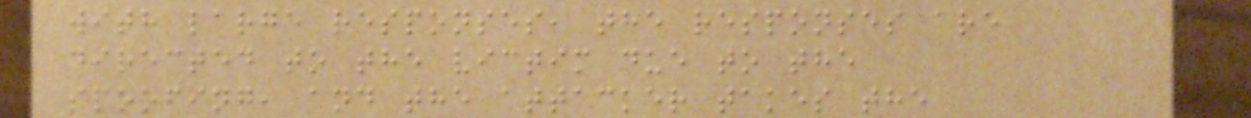with large responses, the responses are
directed to the victim due to the
spoofing, and the attacker takes the
